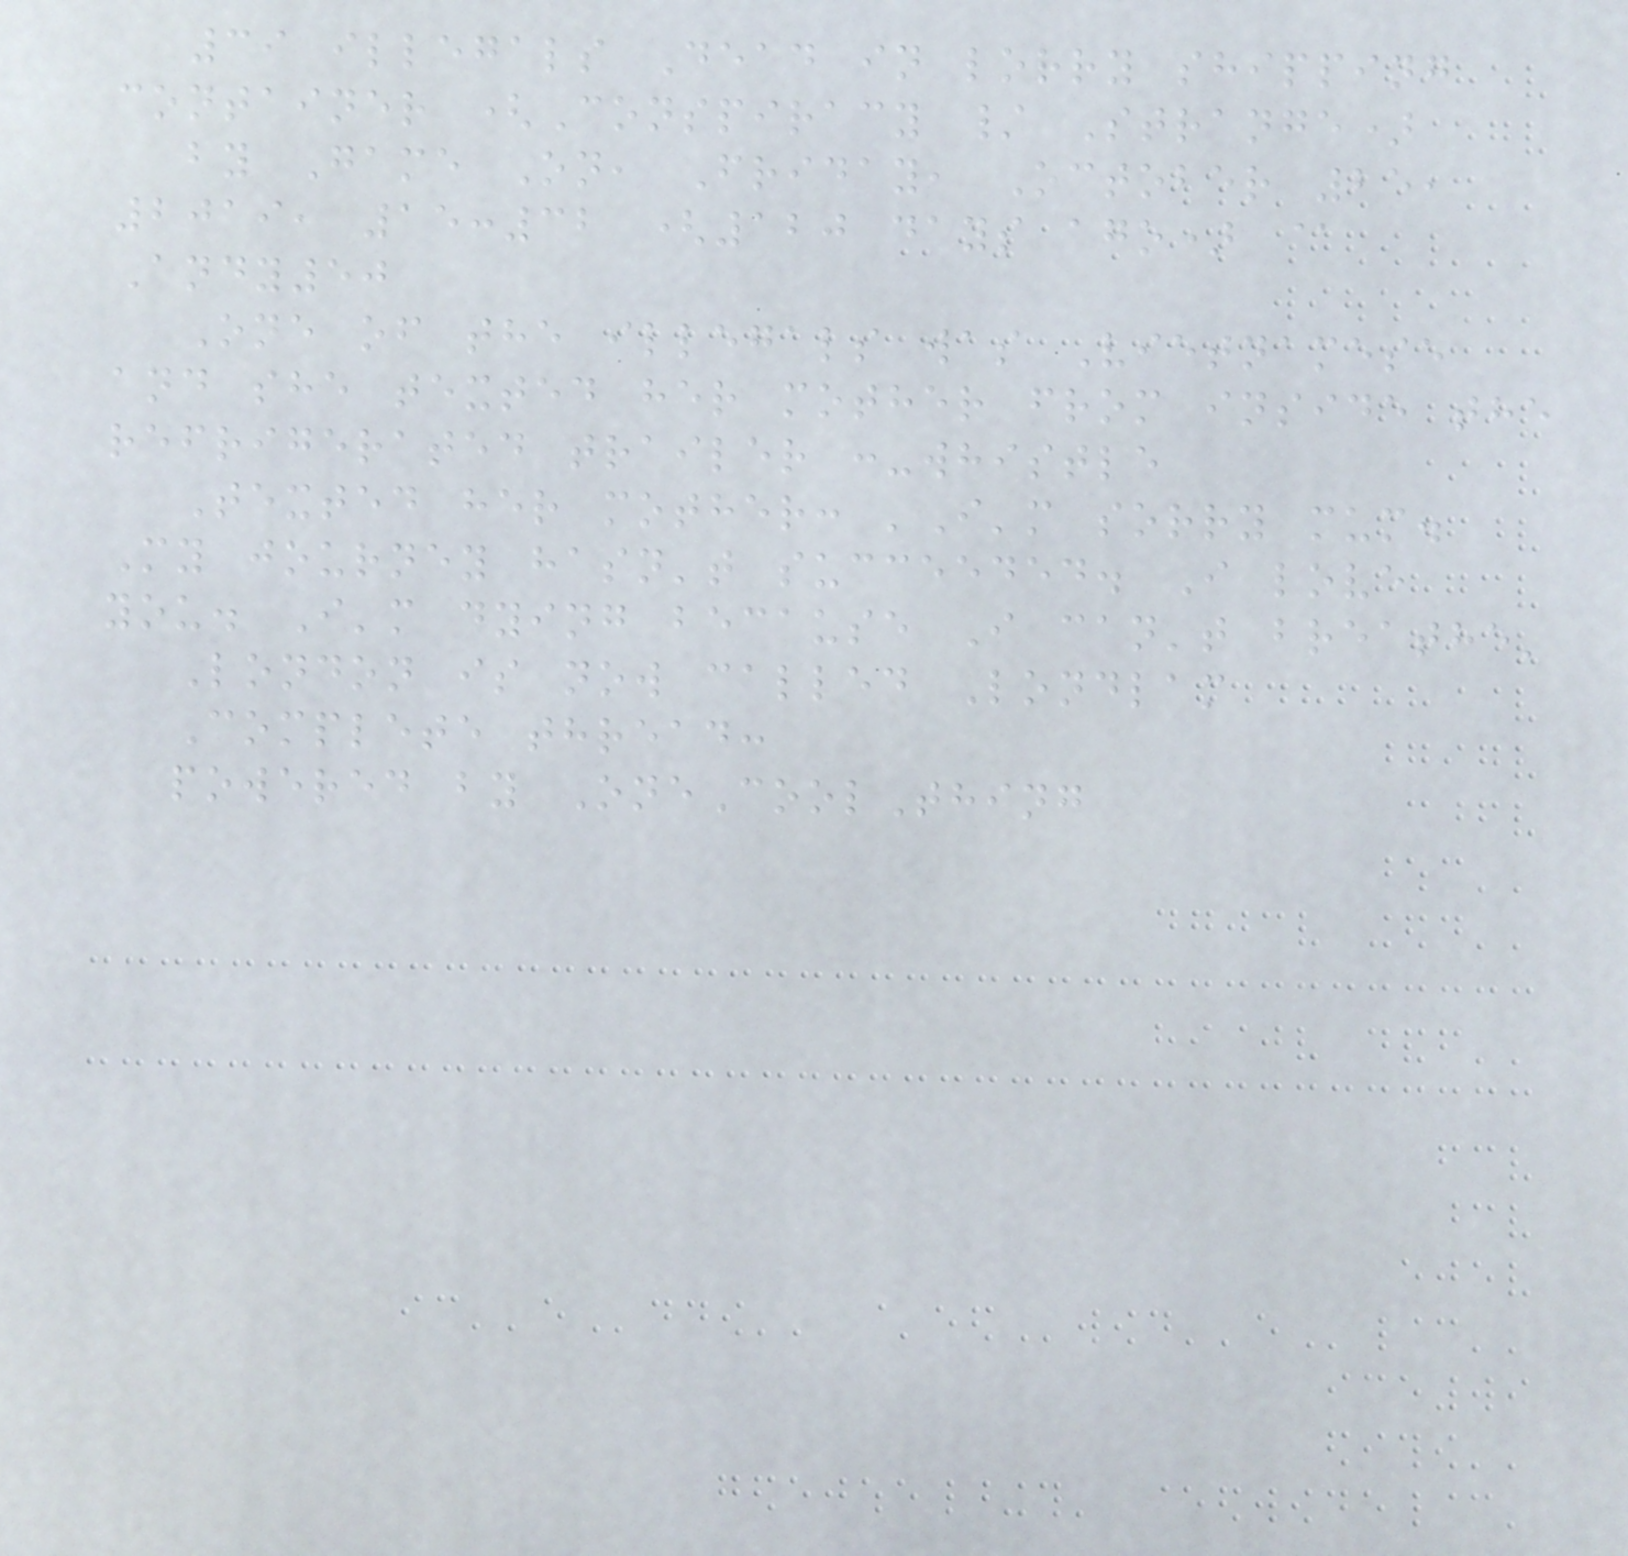39 illegals Dead in lorry shipping
container (Conspiracy / Strange)
by Game On, Friday, October 25,
2019, 15:32 (120 days ago) @
Andy50
One of the illegals was Vietnamese
and she texted her mother from inside the
refrigerated trailer :-whistle
Texted her mother: 'I'm sorry mum.
My journey hasn't succeeded. I love
you. I'm dying because I can't breathe'
London is now called Londlam
Complete thread:
powered by OneCoolThing
